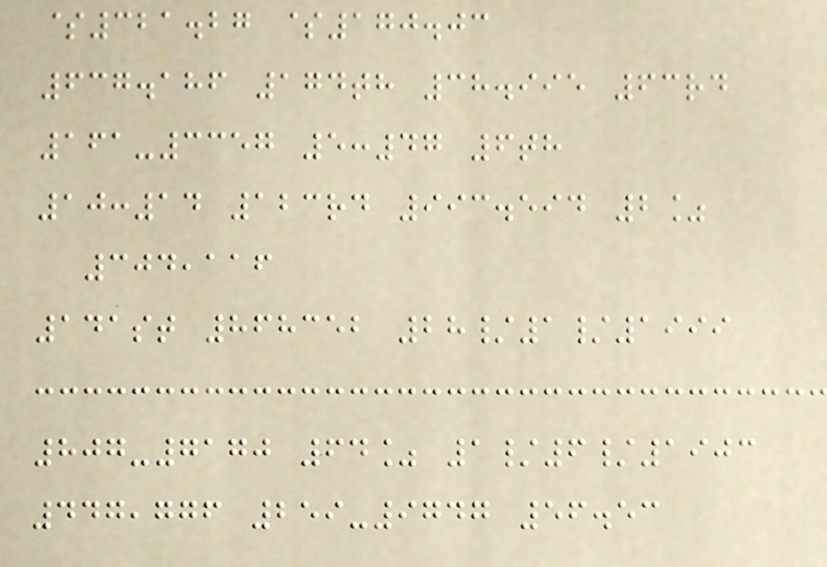$321.27 $170.03
637.186 174th 38.995 63rd
161-3357 5:47 6th
10:14 123rd 993.594 2%
304,116
141st 868352 28/1/1999
807-7170 64% 1/6/1903
447,776 259-9747 56.53
